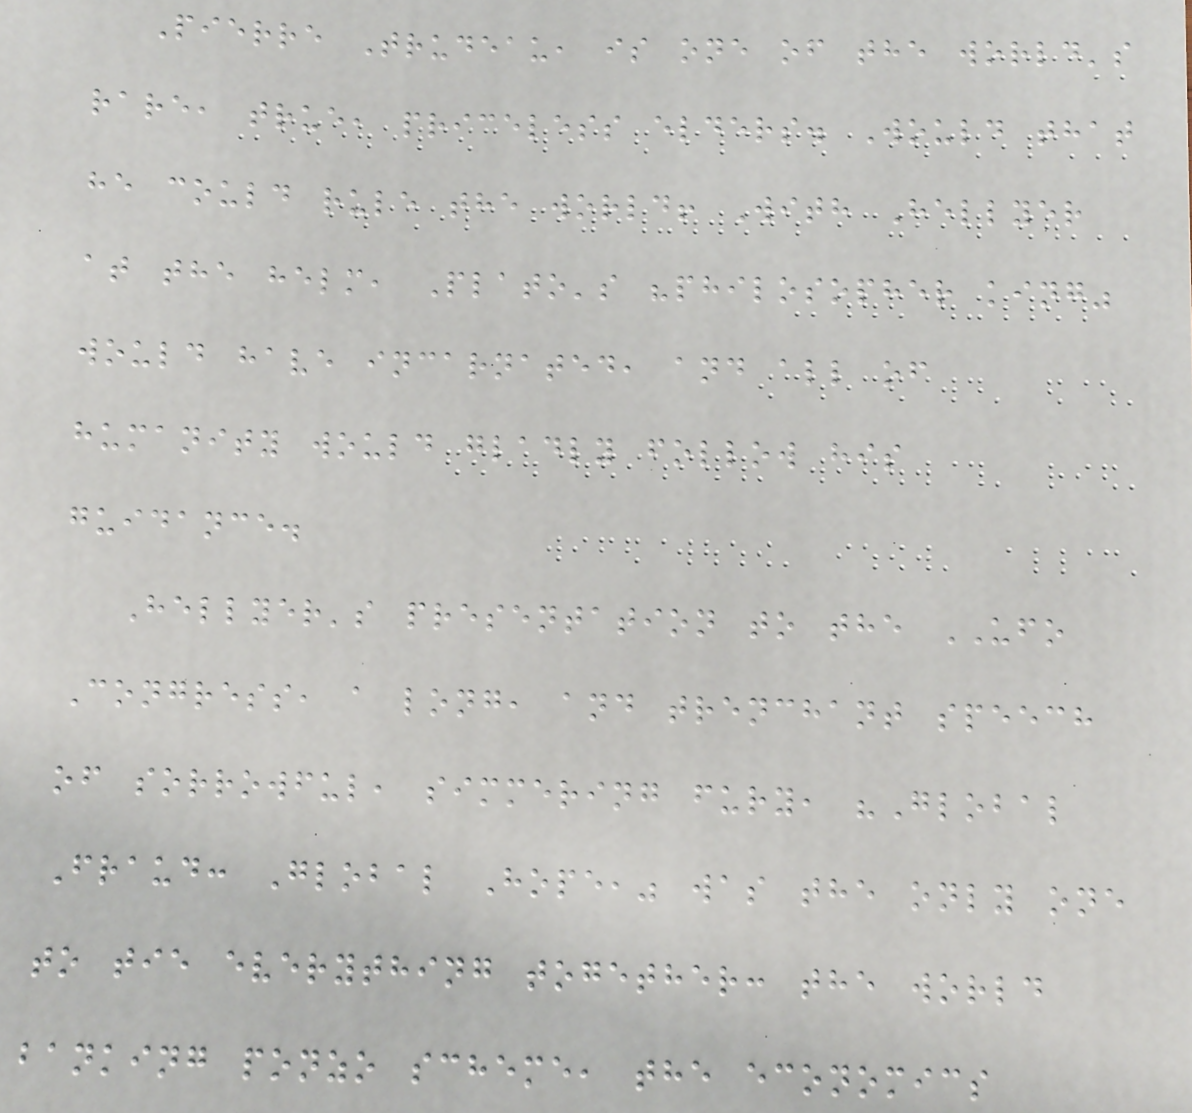Pierre Trudeau, is one of the world's
rare, true, priceless elders. Would that
he could rule the world! With Hellyer
at the helm, Plato's "philosopher king"
would have incarnated, and all of
humanity would gladly follow his
guidance.
Hellyer's presentation to the UFO
Congress, a long, and trenchant speech
of sorrowful, simmering fury, "Global
Fraud: Global Hope," was the only one
to tie everything together: the world
banking ponzo scheme, the economics
